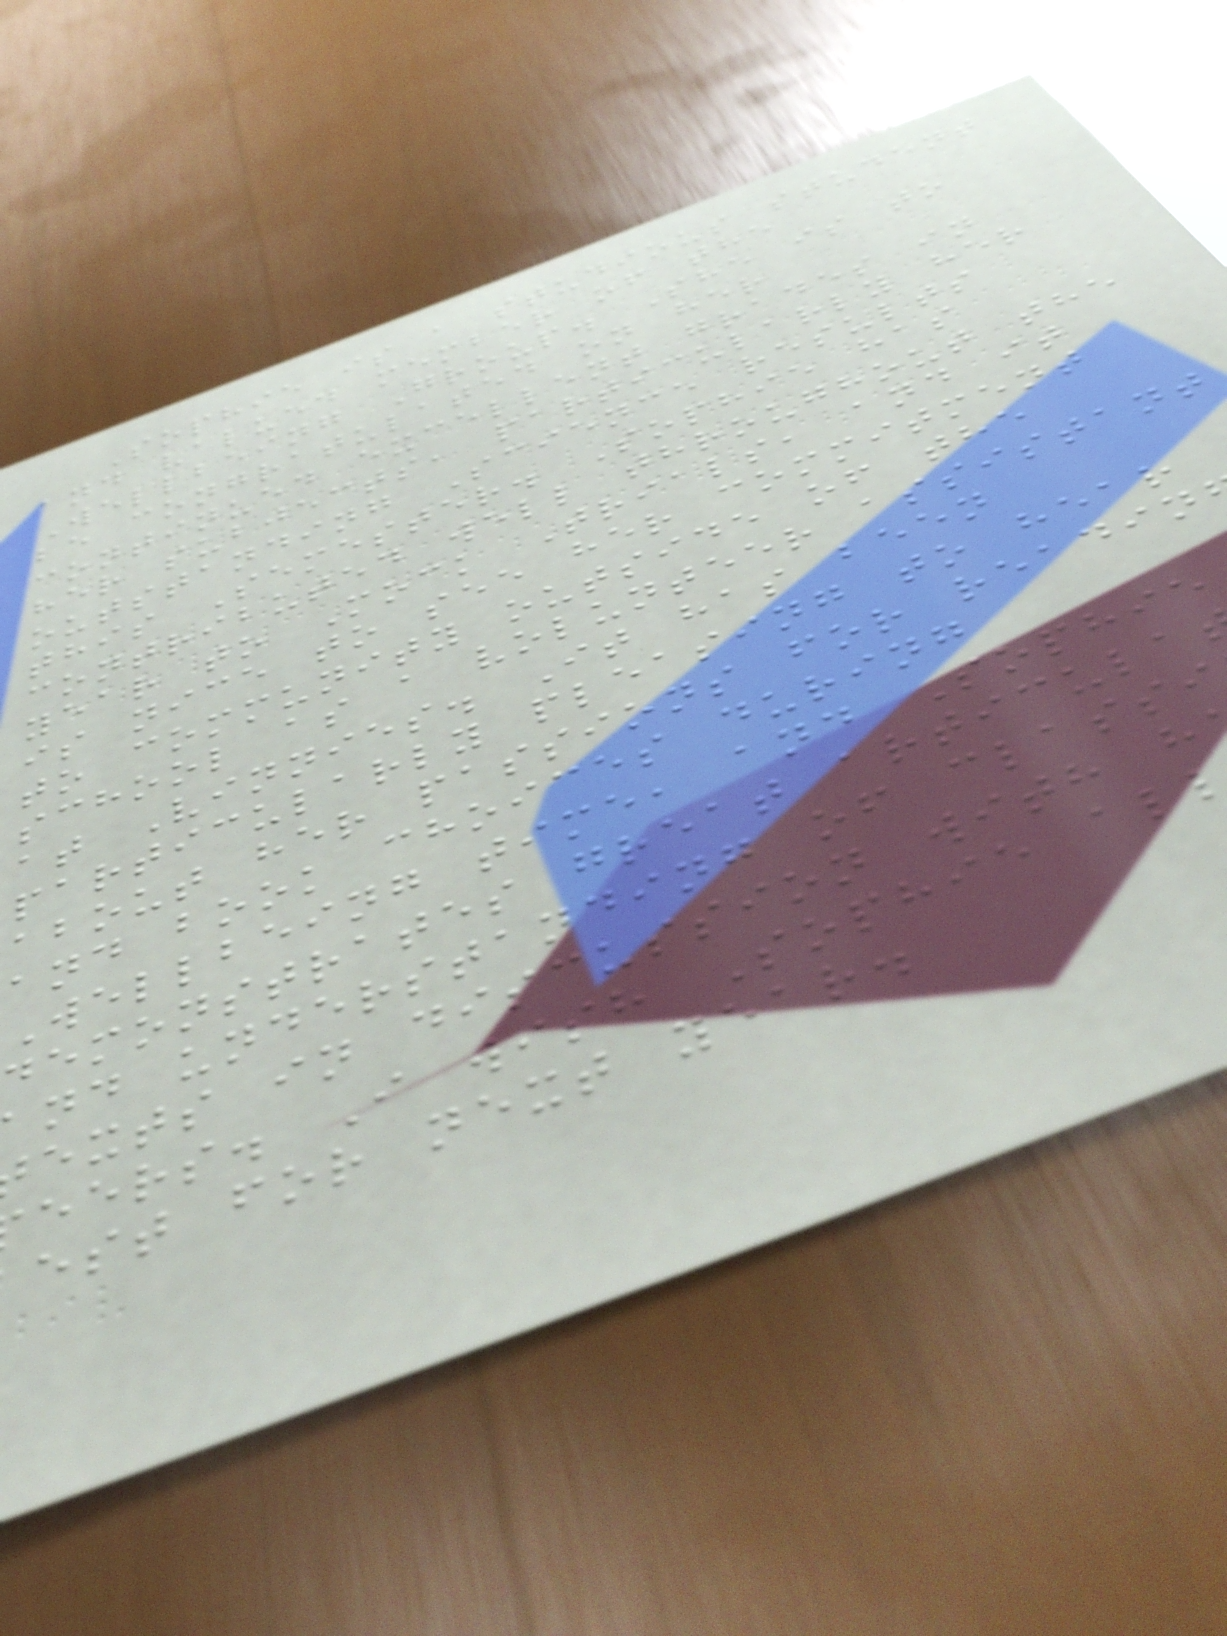Sophie is a studious student
and valued member of the
Wellbeing Group. She is to
be congratulated on her
continued excellent grades in
her subjects, particularly her
outstanding Science results
this Semester. Sophie has
contributed well throughout the
year to Mock Trials, and it
is nice to see her commitment
to community outside of the
school as a volunteer assistant
at Vinnies. It has been
particularly pleasing to hear
about her passions for readin
and book choices during
Wellbeing time, and Sophie
demonstrates great articula
nd understanding of classi
exts in discussion with h
eers. I wish Sophie al
est for next year.
